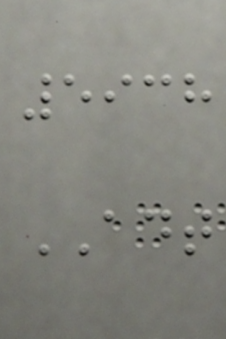5938
ADT
